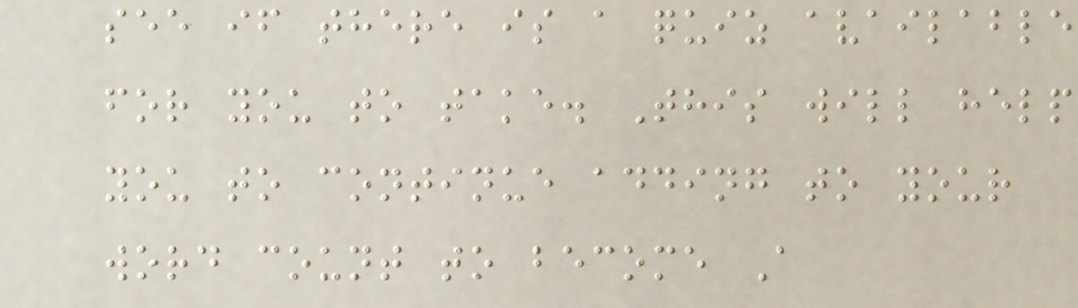see if there is a quiz available
for you to take. This will help
you to continue adding to your
word count to become A
